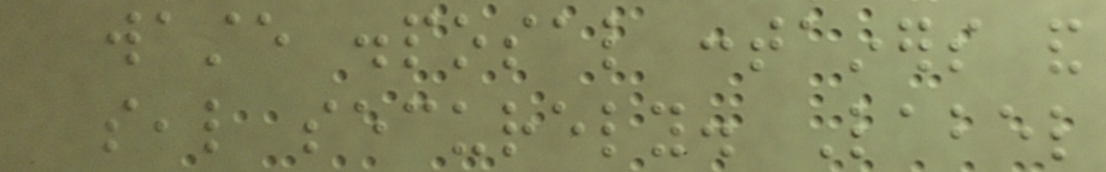waste disposal containers and
seal securely. Label
